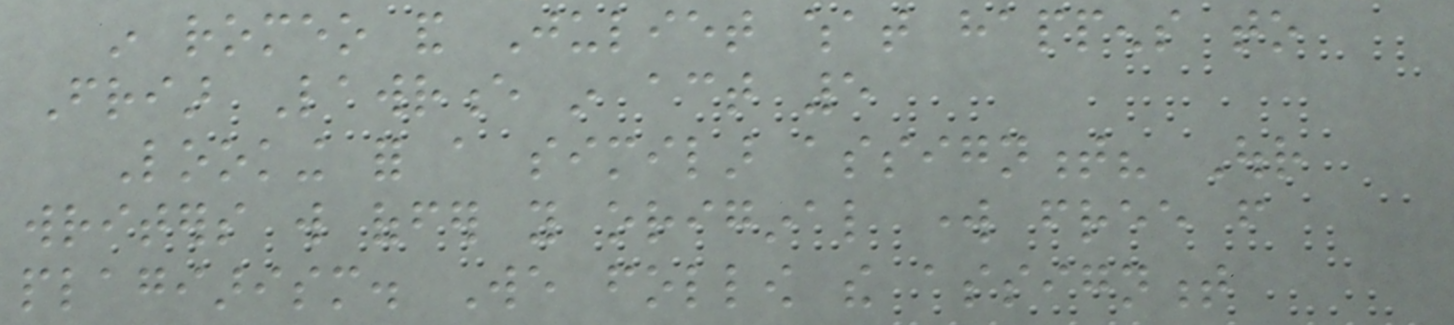in romeo and Juliet what happens to
Friar Lawrence in act 5
Looking for a similar assignment? Our
writers will offer you original work free from
plagiarism. We follow the assignment
